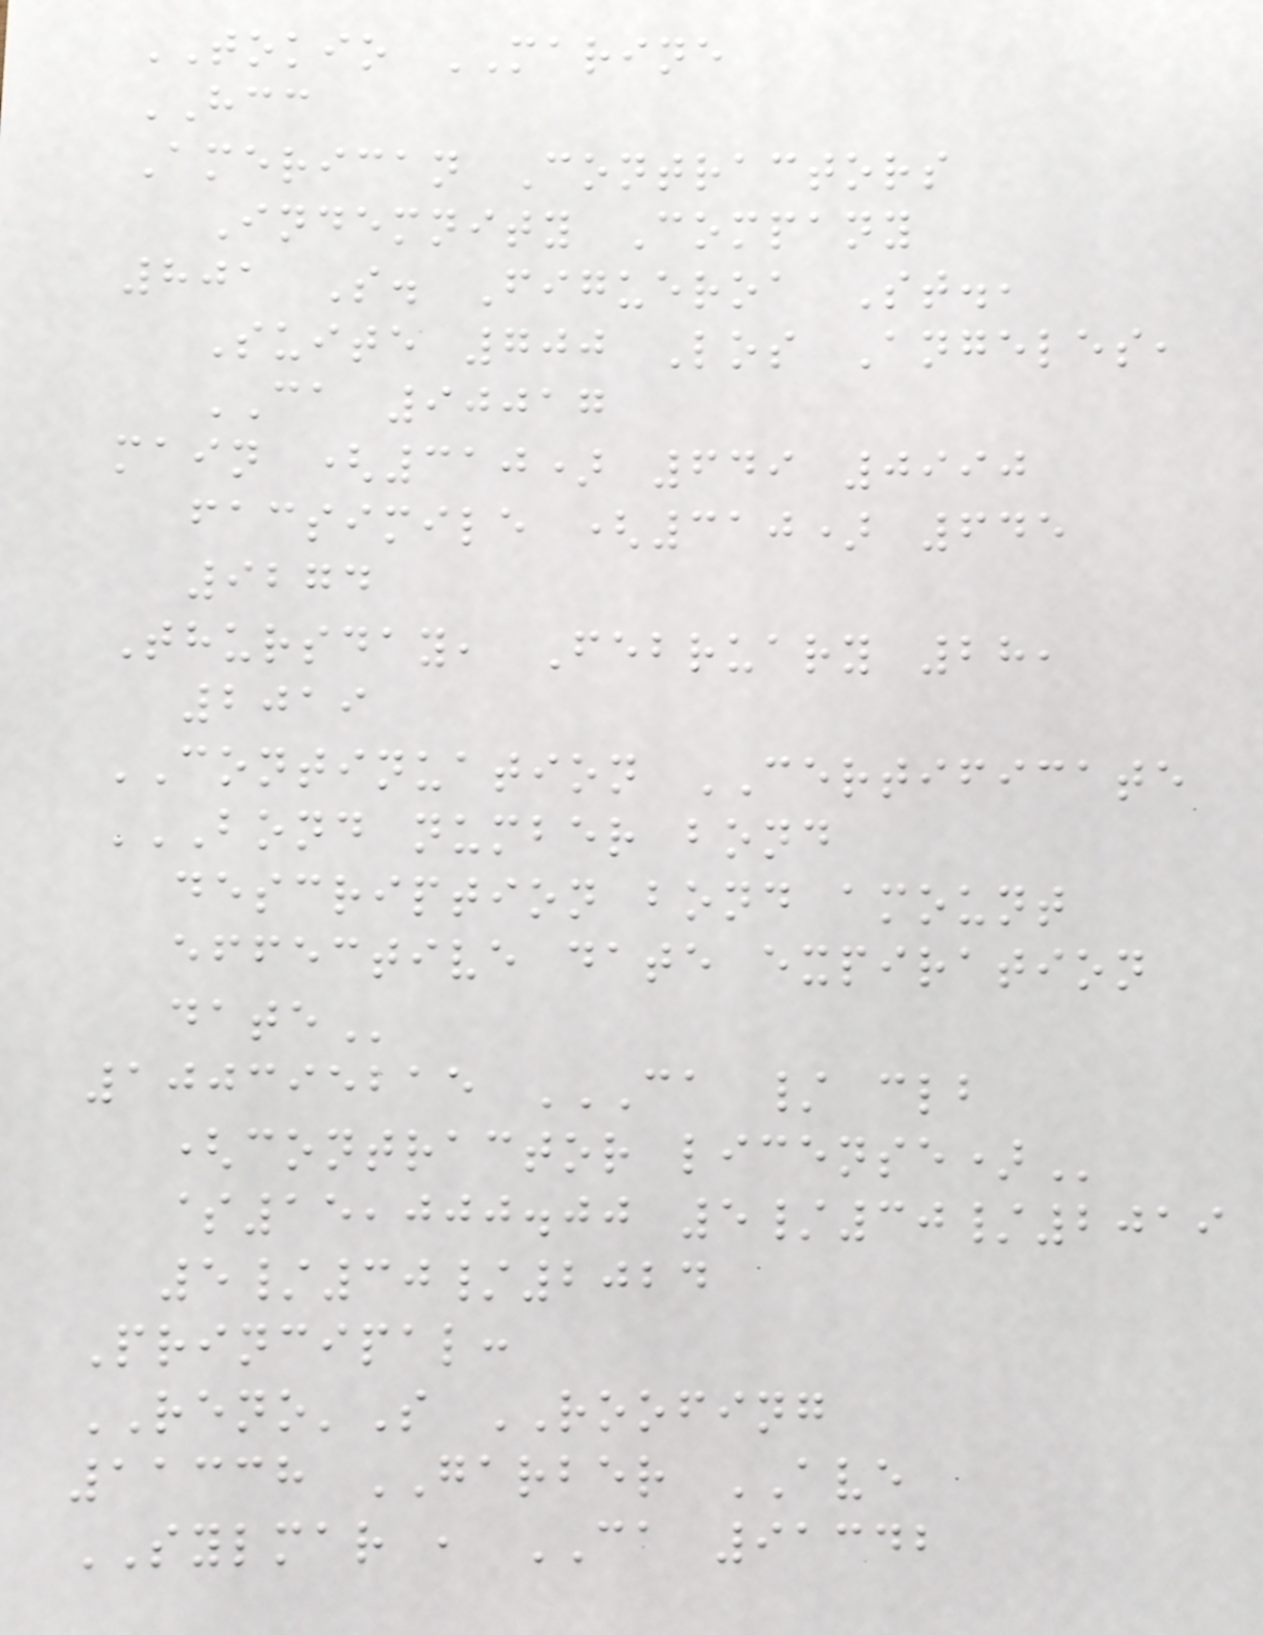TOKIO MARINE
HCC
American Contractors
Indemnity Company
801 S. Figueroa St.,
Suite 700 Los Angeles,
CA 90017
main (310) 649 0990
facsimile (310) 645
9274
Thursday, February 28,
2019
CONTINUATION CERTIFICATE
BOND NUMBER BOND
DESCRIPTION BOND AMOUNT
EFFECTIVE DATE EXPIRATION
DATE
100395215 CA / CLB
(CONTRACTOR LICENSE)
$15,000.00 5/30/2019
5/30/2024
Principal:
RENO'S ROOFING
11338 GARBER AVE
SYLMAR , CA 91342
